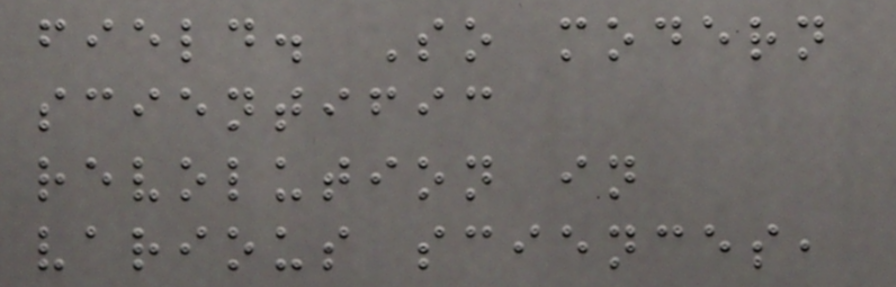field. So modern
scientific
revolution in
various sciences,
